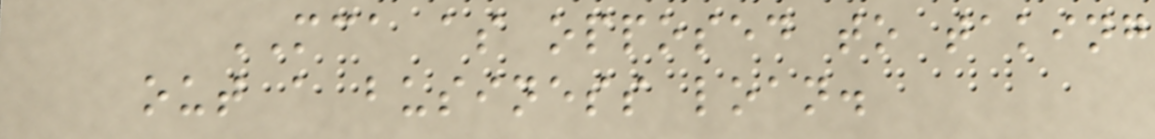MCA as opposed to taking
out a business loan.
